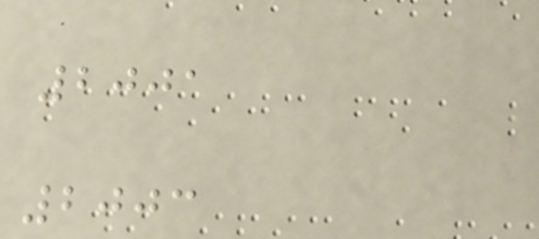2001
2003
